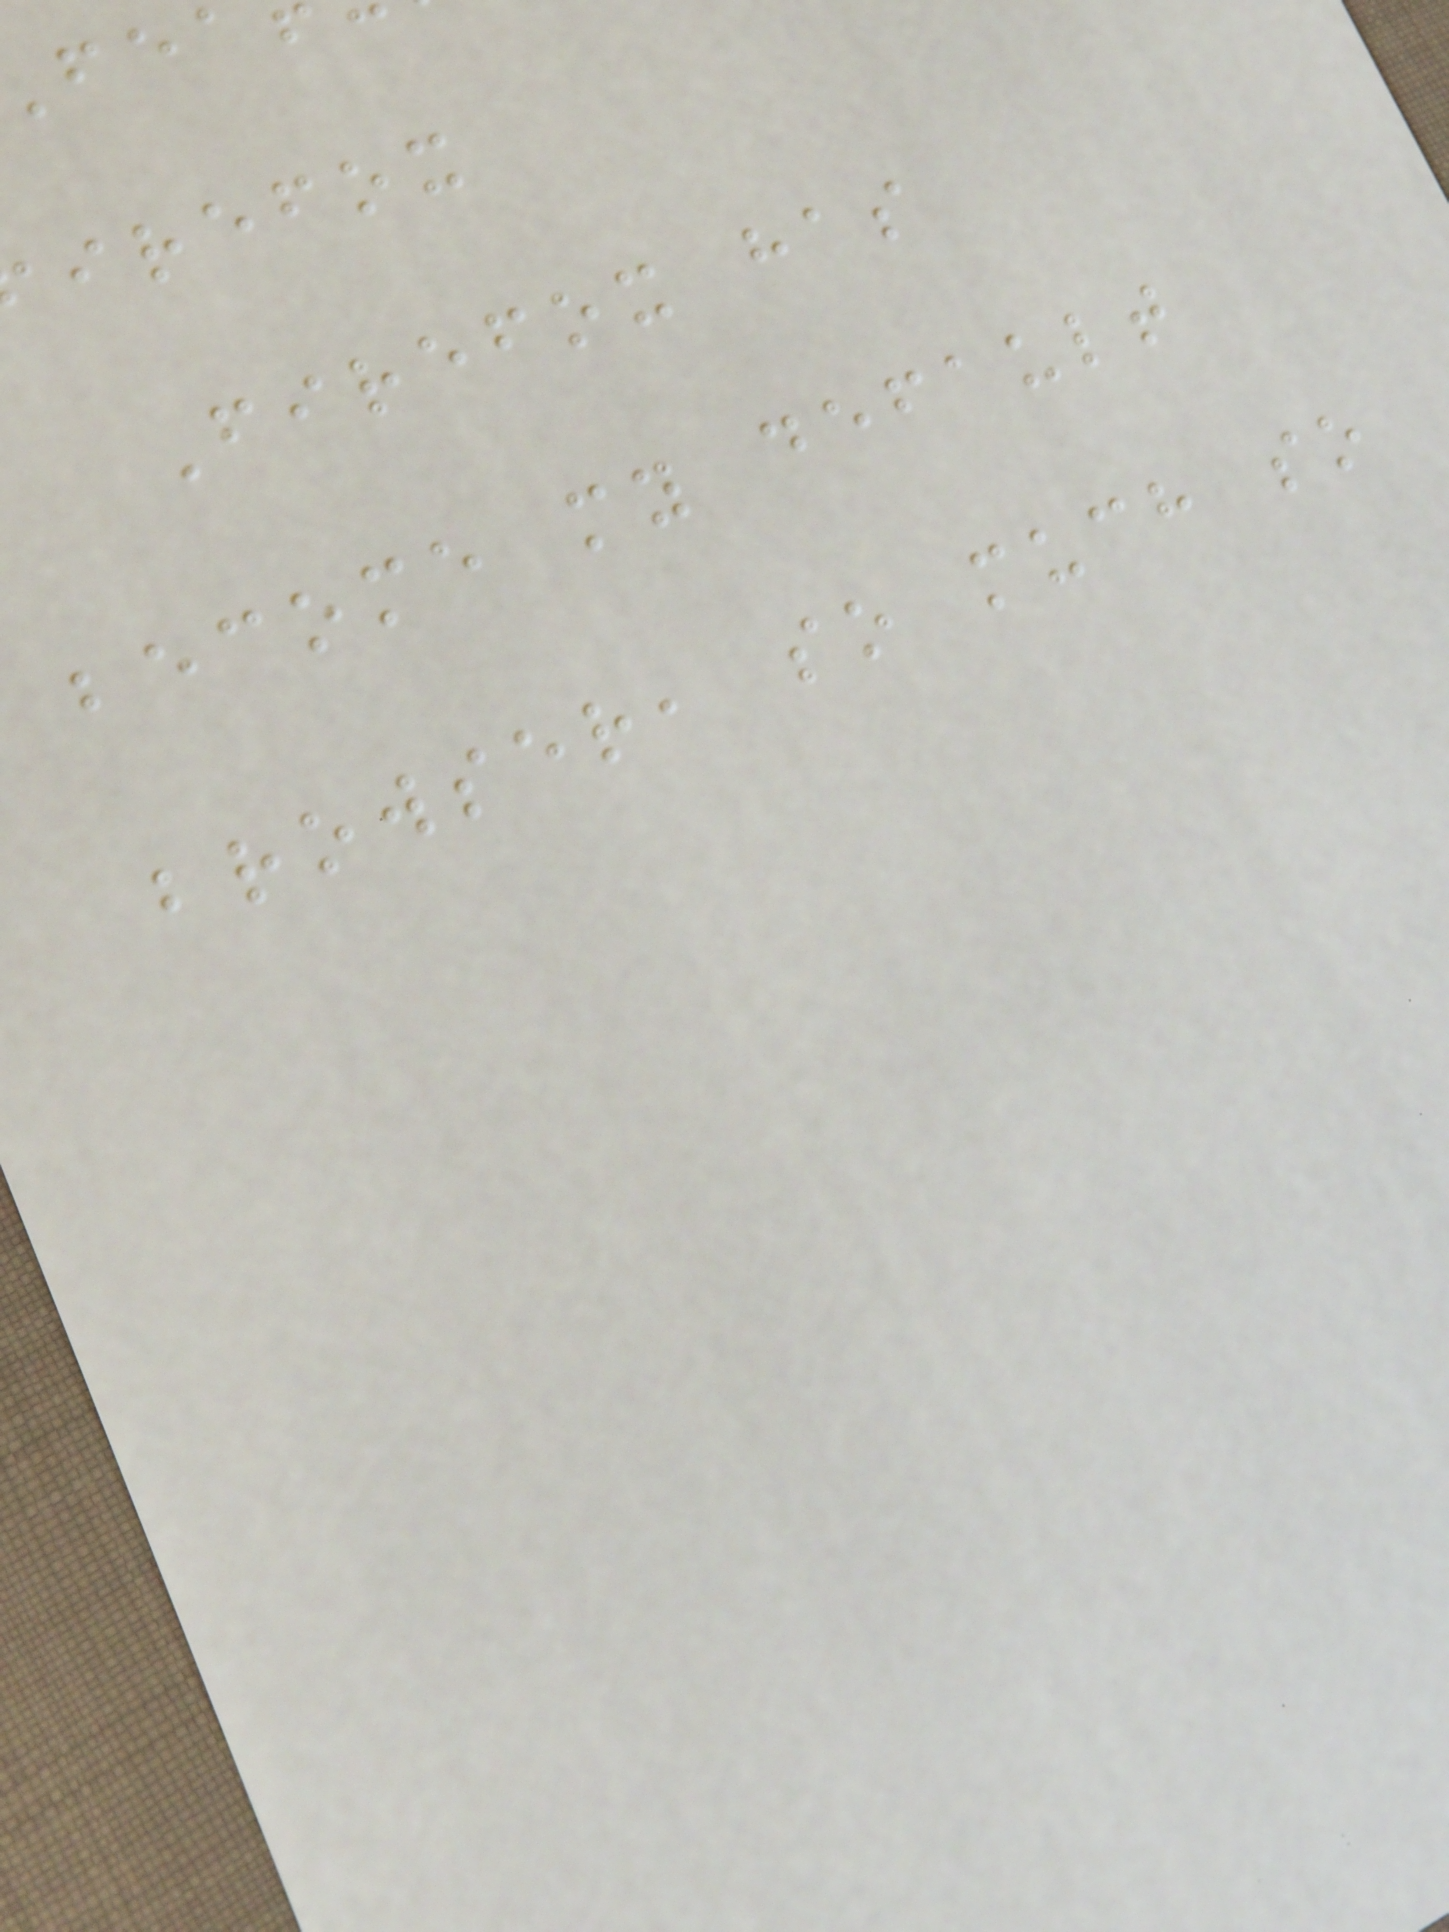irefox
Firefox has
become my default
browser, so much so
